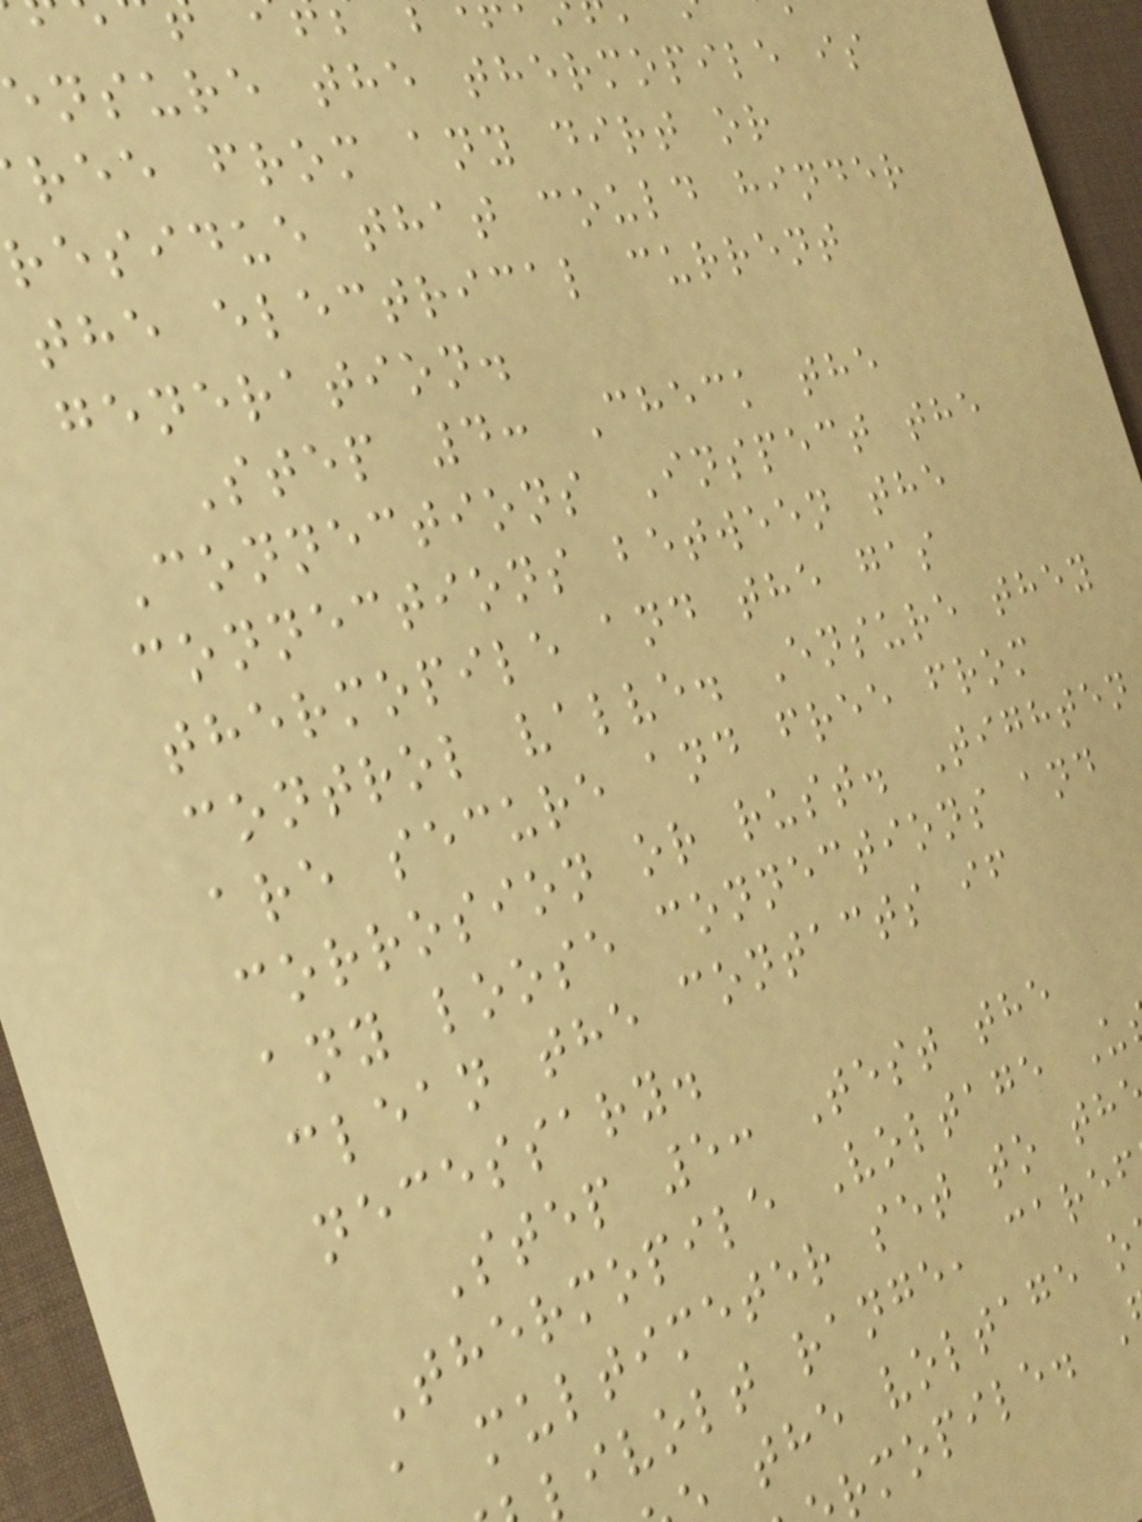ensure the thermopile is
ree from any dirt or
residue that could hinder
the electrical current
generation.
Step 4: Check the
Connections Inspect the
connections between the
thermopile and the gas
control valve. Ensure they
are secure and free from
corrosion or rust. Tighten
any loose connections and
clean the contacts if
necessary.
Step 5: Test the
Thermopile Voltage U
a multimeter set to th
ivolt range, caref
the voltage o
rmopile.
